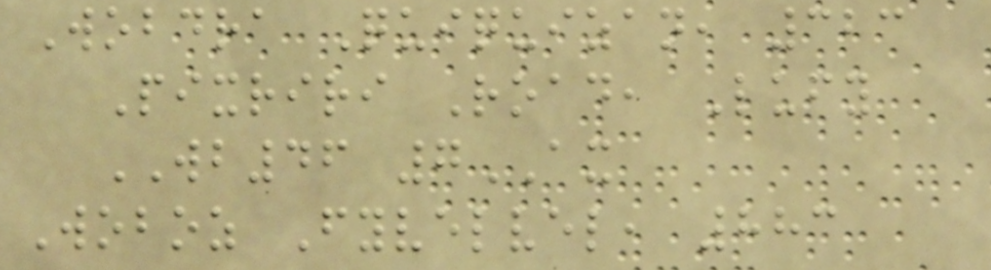Wobdra Quiquizan, 323
Pixriri Road, Lufy
WB46 7AX
Woboz Fyvelvel, 883
